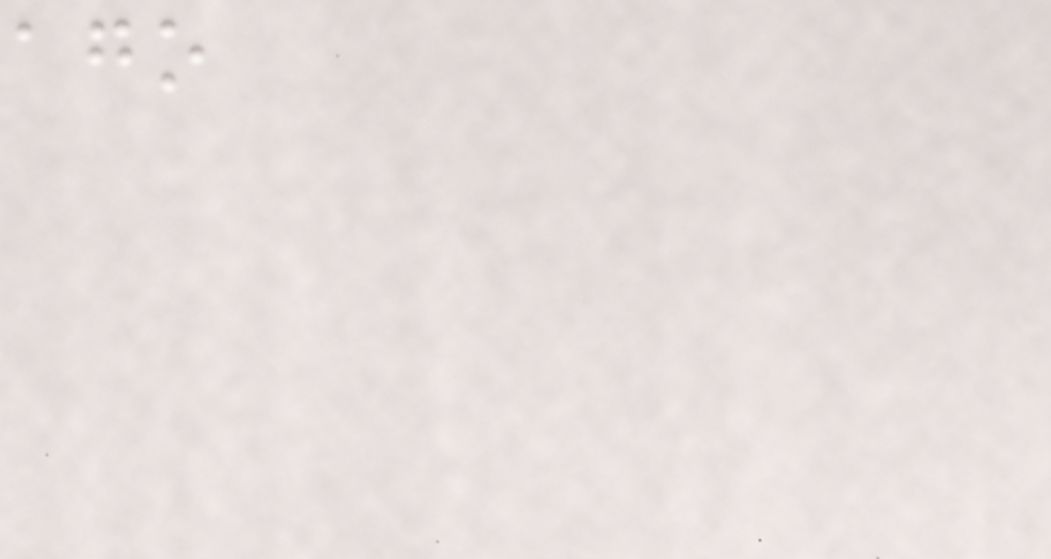ago
